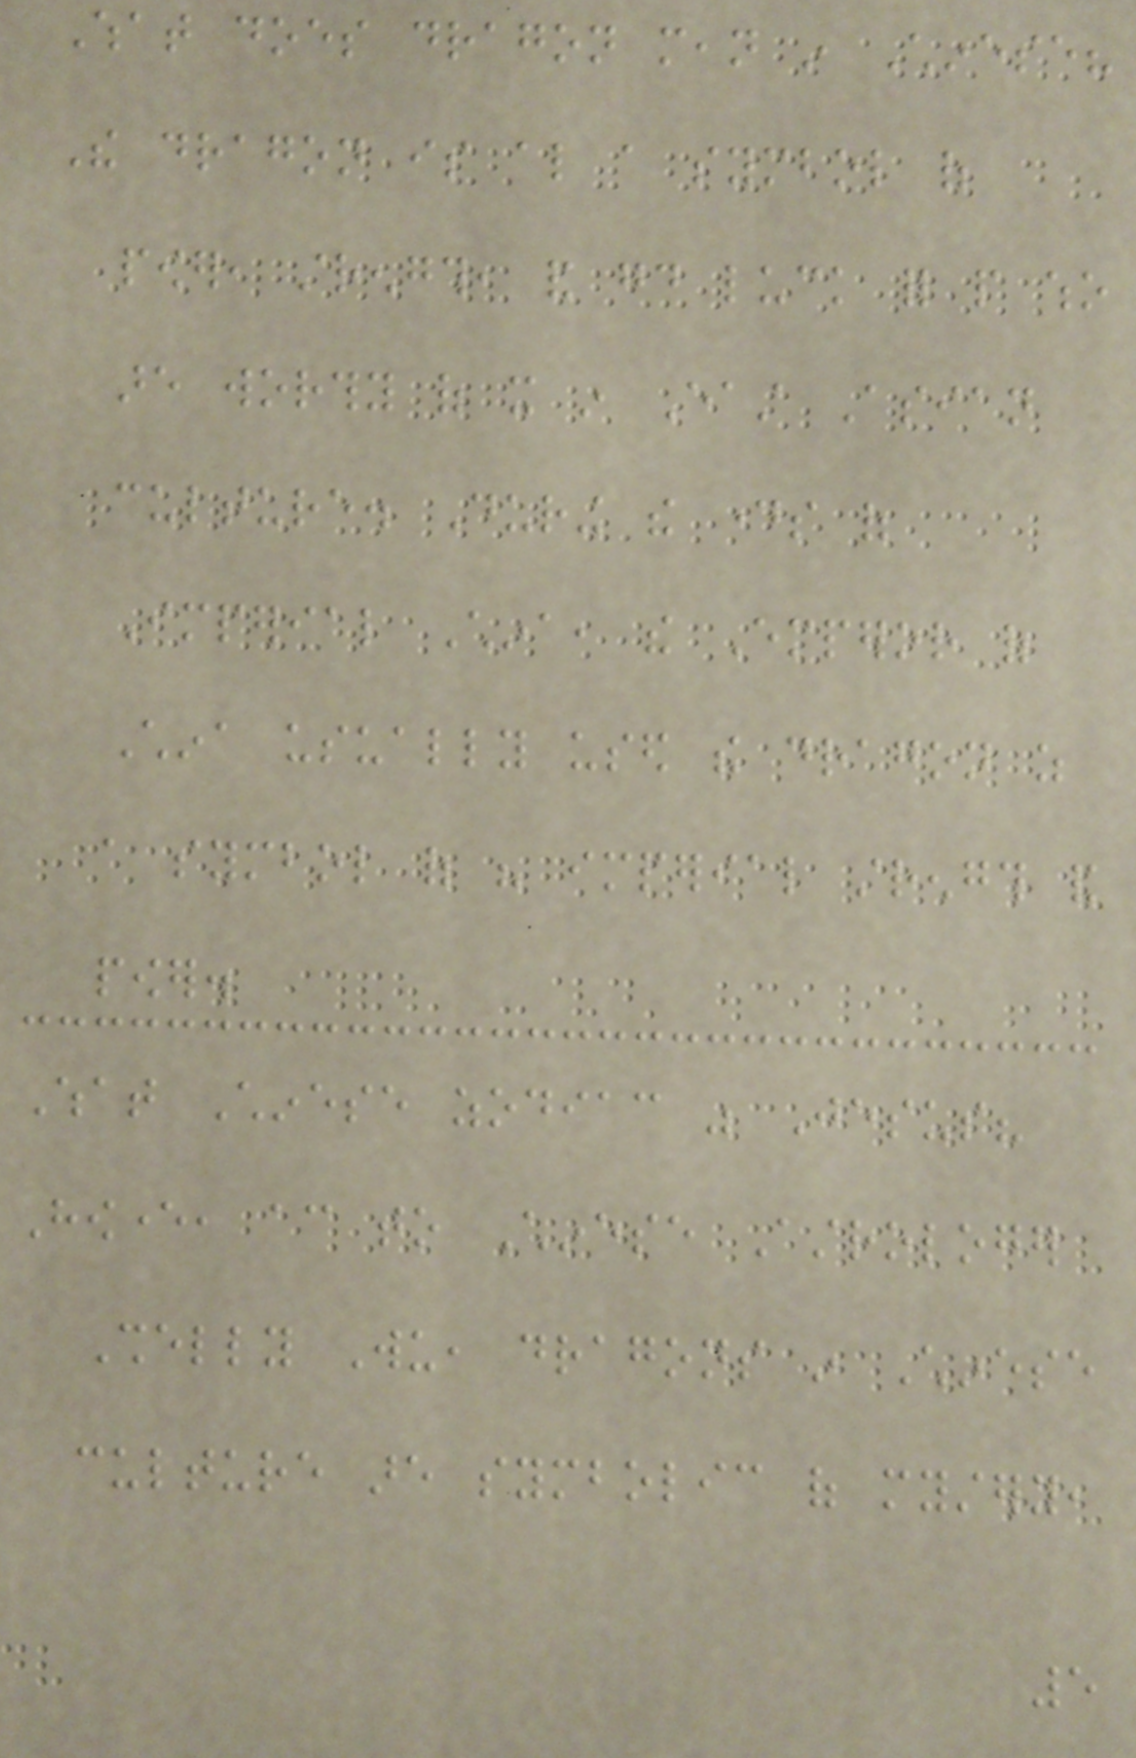What does dragon mean in Chinese?
The dragon is also a symbol of
power, strength, and good luck for people who
are worthy of it in East Asian
culture. During the days of
Imperial China, the Emperor of
China usually used the dragon as
a symbol of his imperial strength and
power.
What Chinese zodiac was Jesus?
However, according to Chinese Astrologer
Shelly Wu, dragons in Chinese
culture are symbolic of mystery,
5
